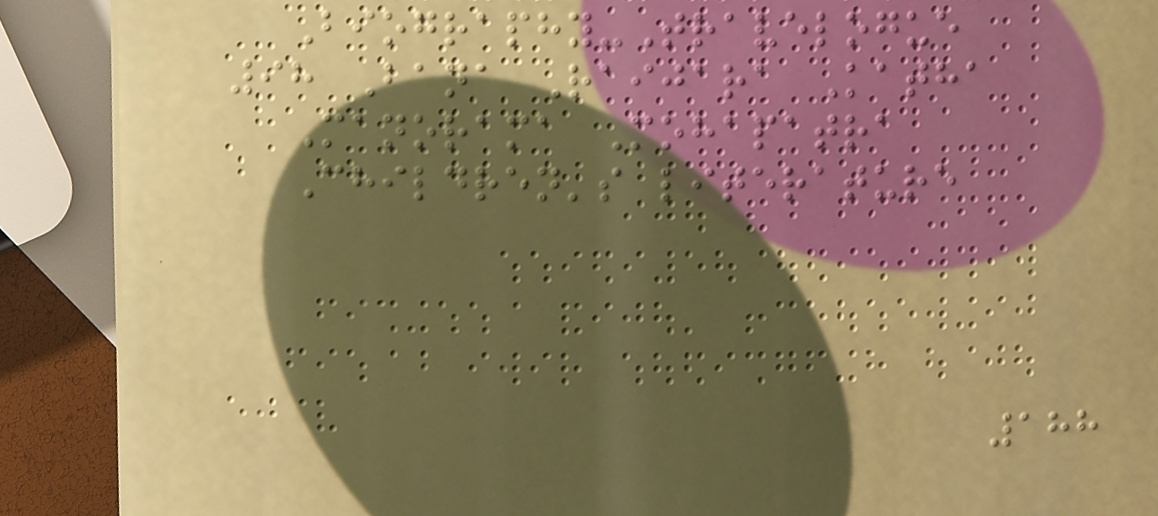Biography-Travelogue
98 Bana Raijara Katha
Manorama Mohapatra
Children's literature
188
